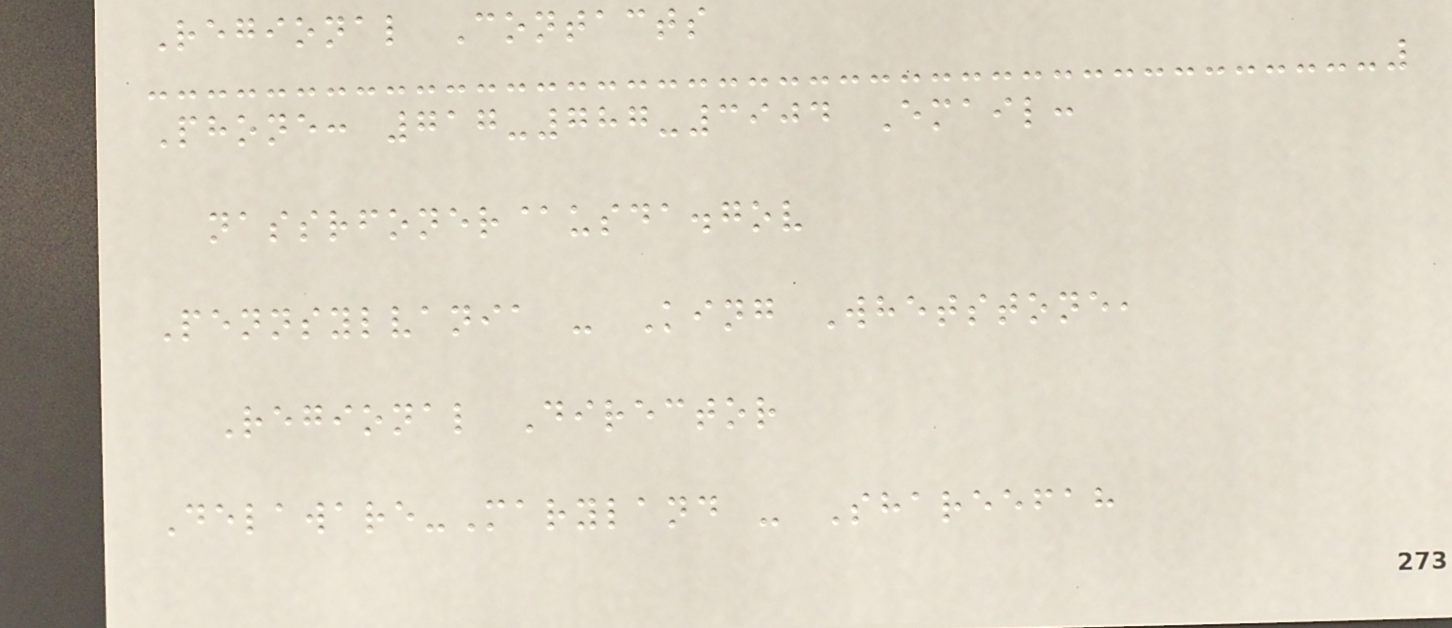Regional Contacts
Phone: 717-787-3904 Email:
nassrfoner@usda.gov
Pennsylvania - King Whetstone,
Regional Director
Delaware-Maryland - Shareefah
